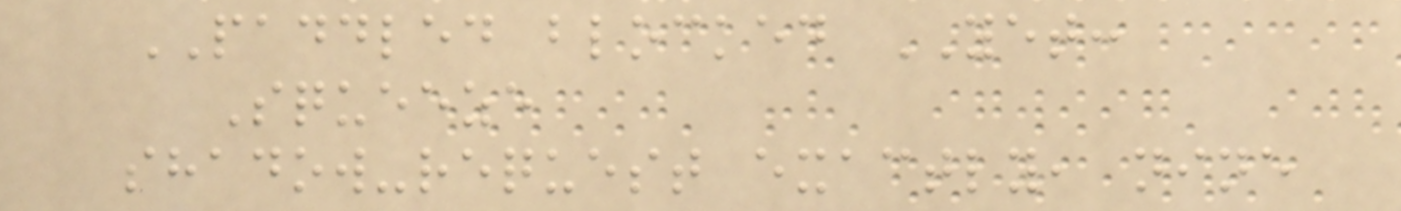PADDLED blocked YET:
Squeeze
shadow-request exactly, nine
